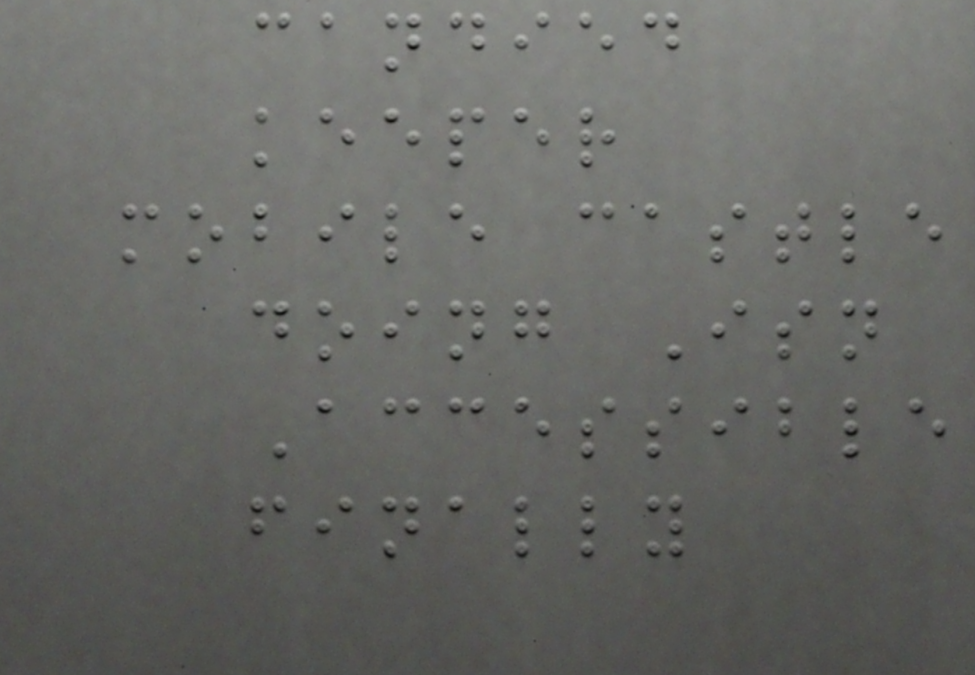candied
keeper
mobile castle
doing Isn
Accessible
finally
